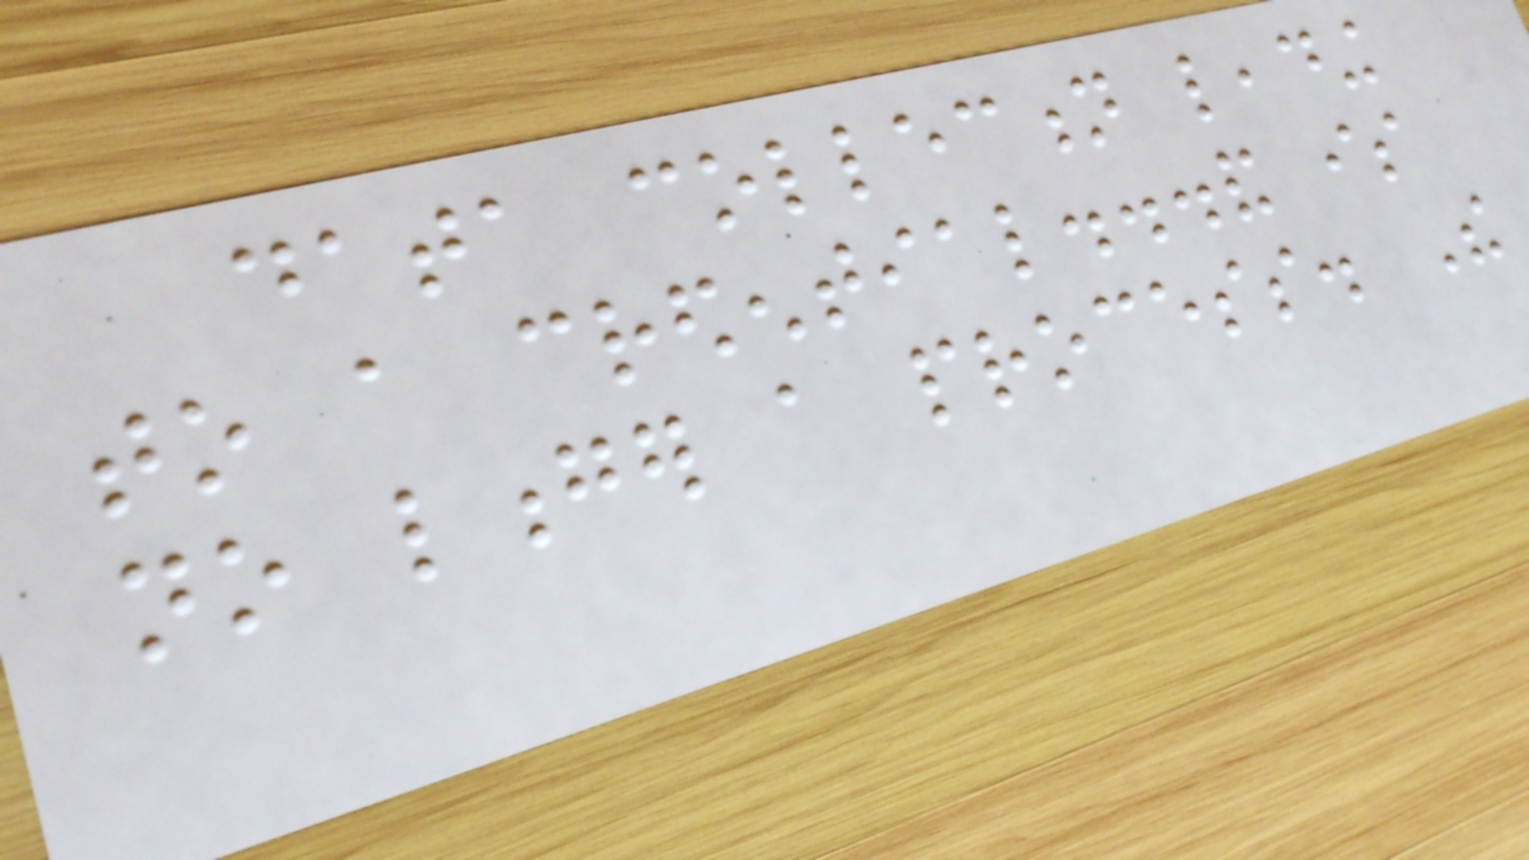data collection leading
to a credential...and is
no longer a process. The
